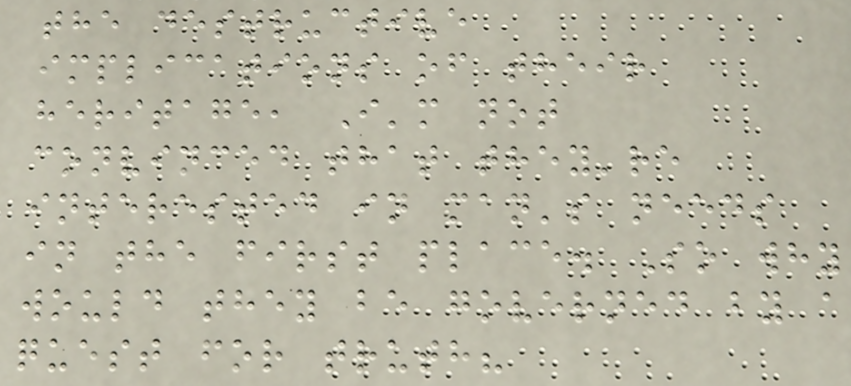the destructive
implications of their
heritage, I'm not
convinced that they're
interested in man's needs
in the first place. So why
would they be governed by a
quest for truth?
